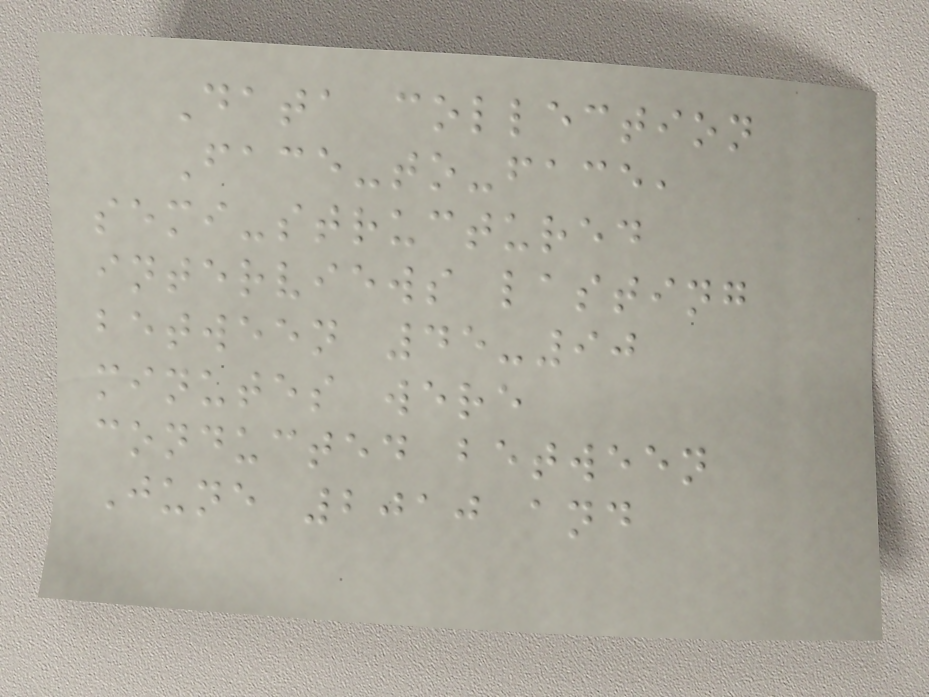Data collection
Face-to-face,
semi-structured
interviews lasting
between 45-90
minutes were
conducted between
June 2010 and
